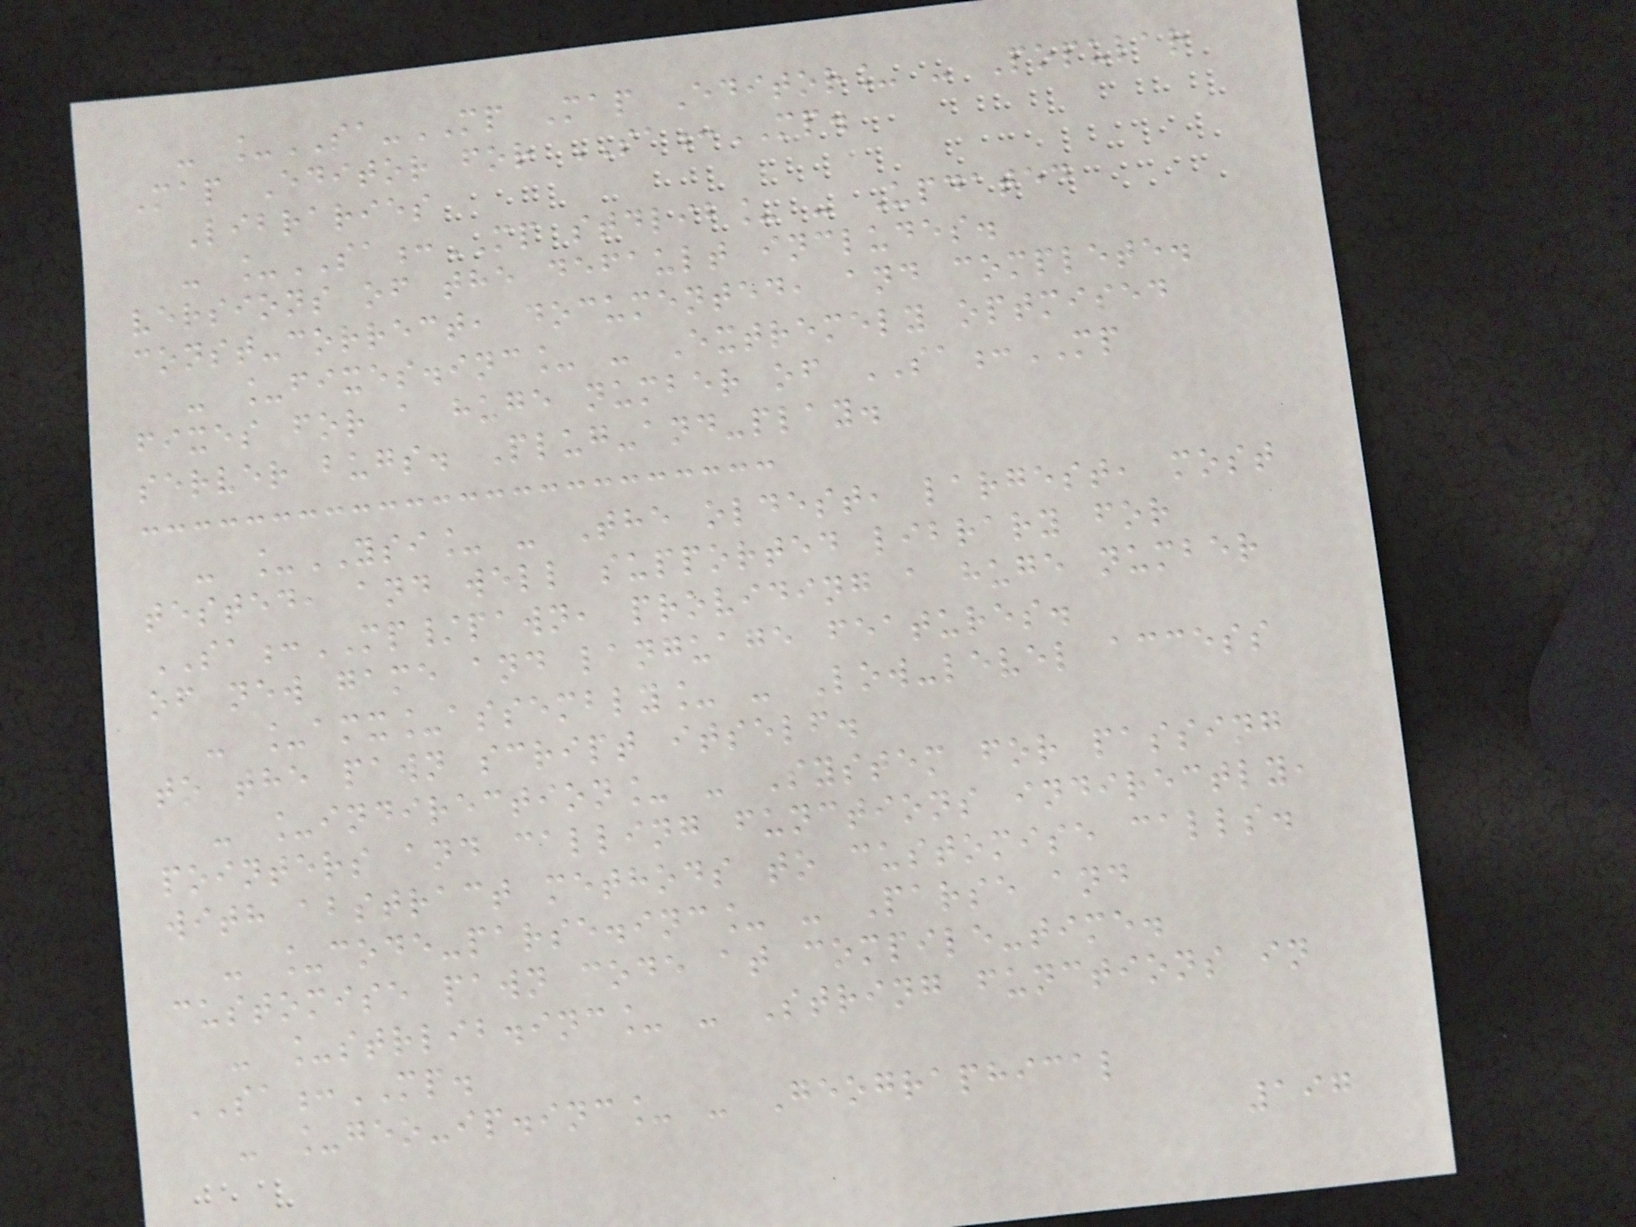- _SA-MP Map Editor_ - Popular
Map Editor for SA:MP.
Libraries
- _SA:MP stdlib_ - Updated
versions of the default includes.
const-correct, documented, and complete.
- _fixes.inc_ - Extremely optmised
fixes for a huge number of SA:MP
server bugs. Plug-and-play.
- _YSI_ - The oldest, largest, most
tested, and well supported library for
SA:MP/pawn, providing a huge number
of new game and language features.
- _amx_assembly_ - Low-level access
to the pawn script itself.
- _indirection_ - System for passing
pointers and calling functions indirectly,
with abstract methods to customise calls.
- _code-parse.inc_ - Parse and
customise pawn code at compile-time.
- _strlib.inc_ - String functions in
SA:MP.
- _geo-ip.inc_ - Geographical
197
